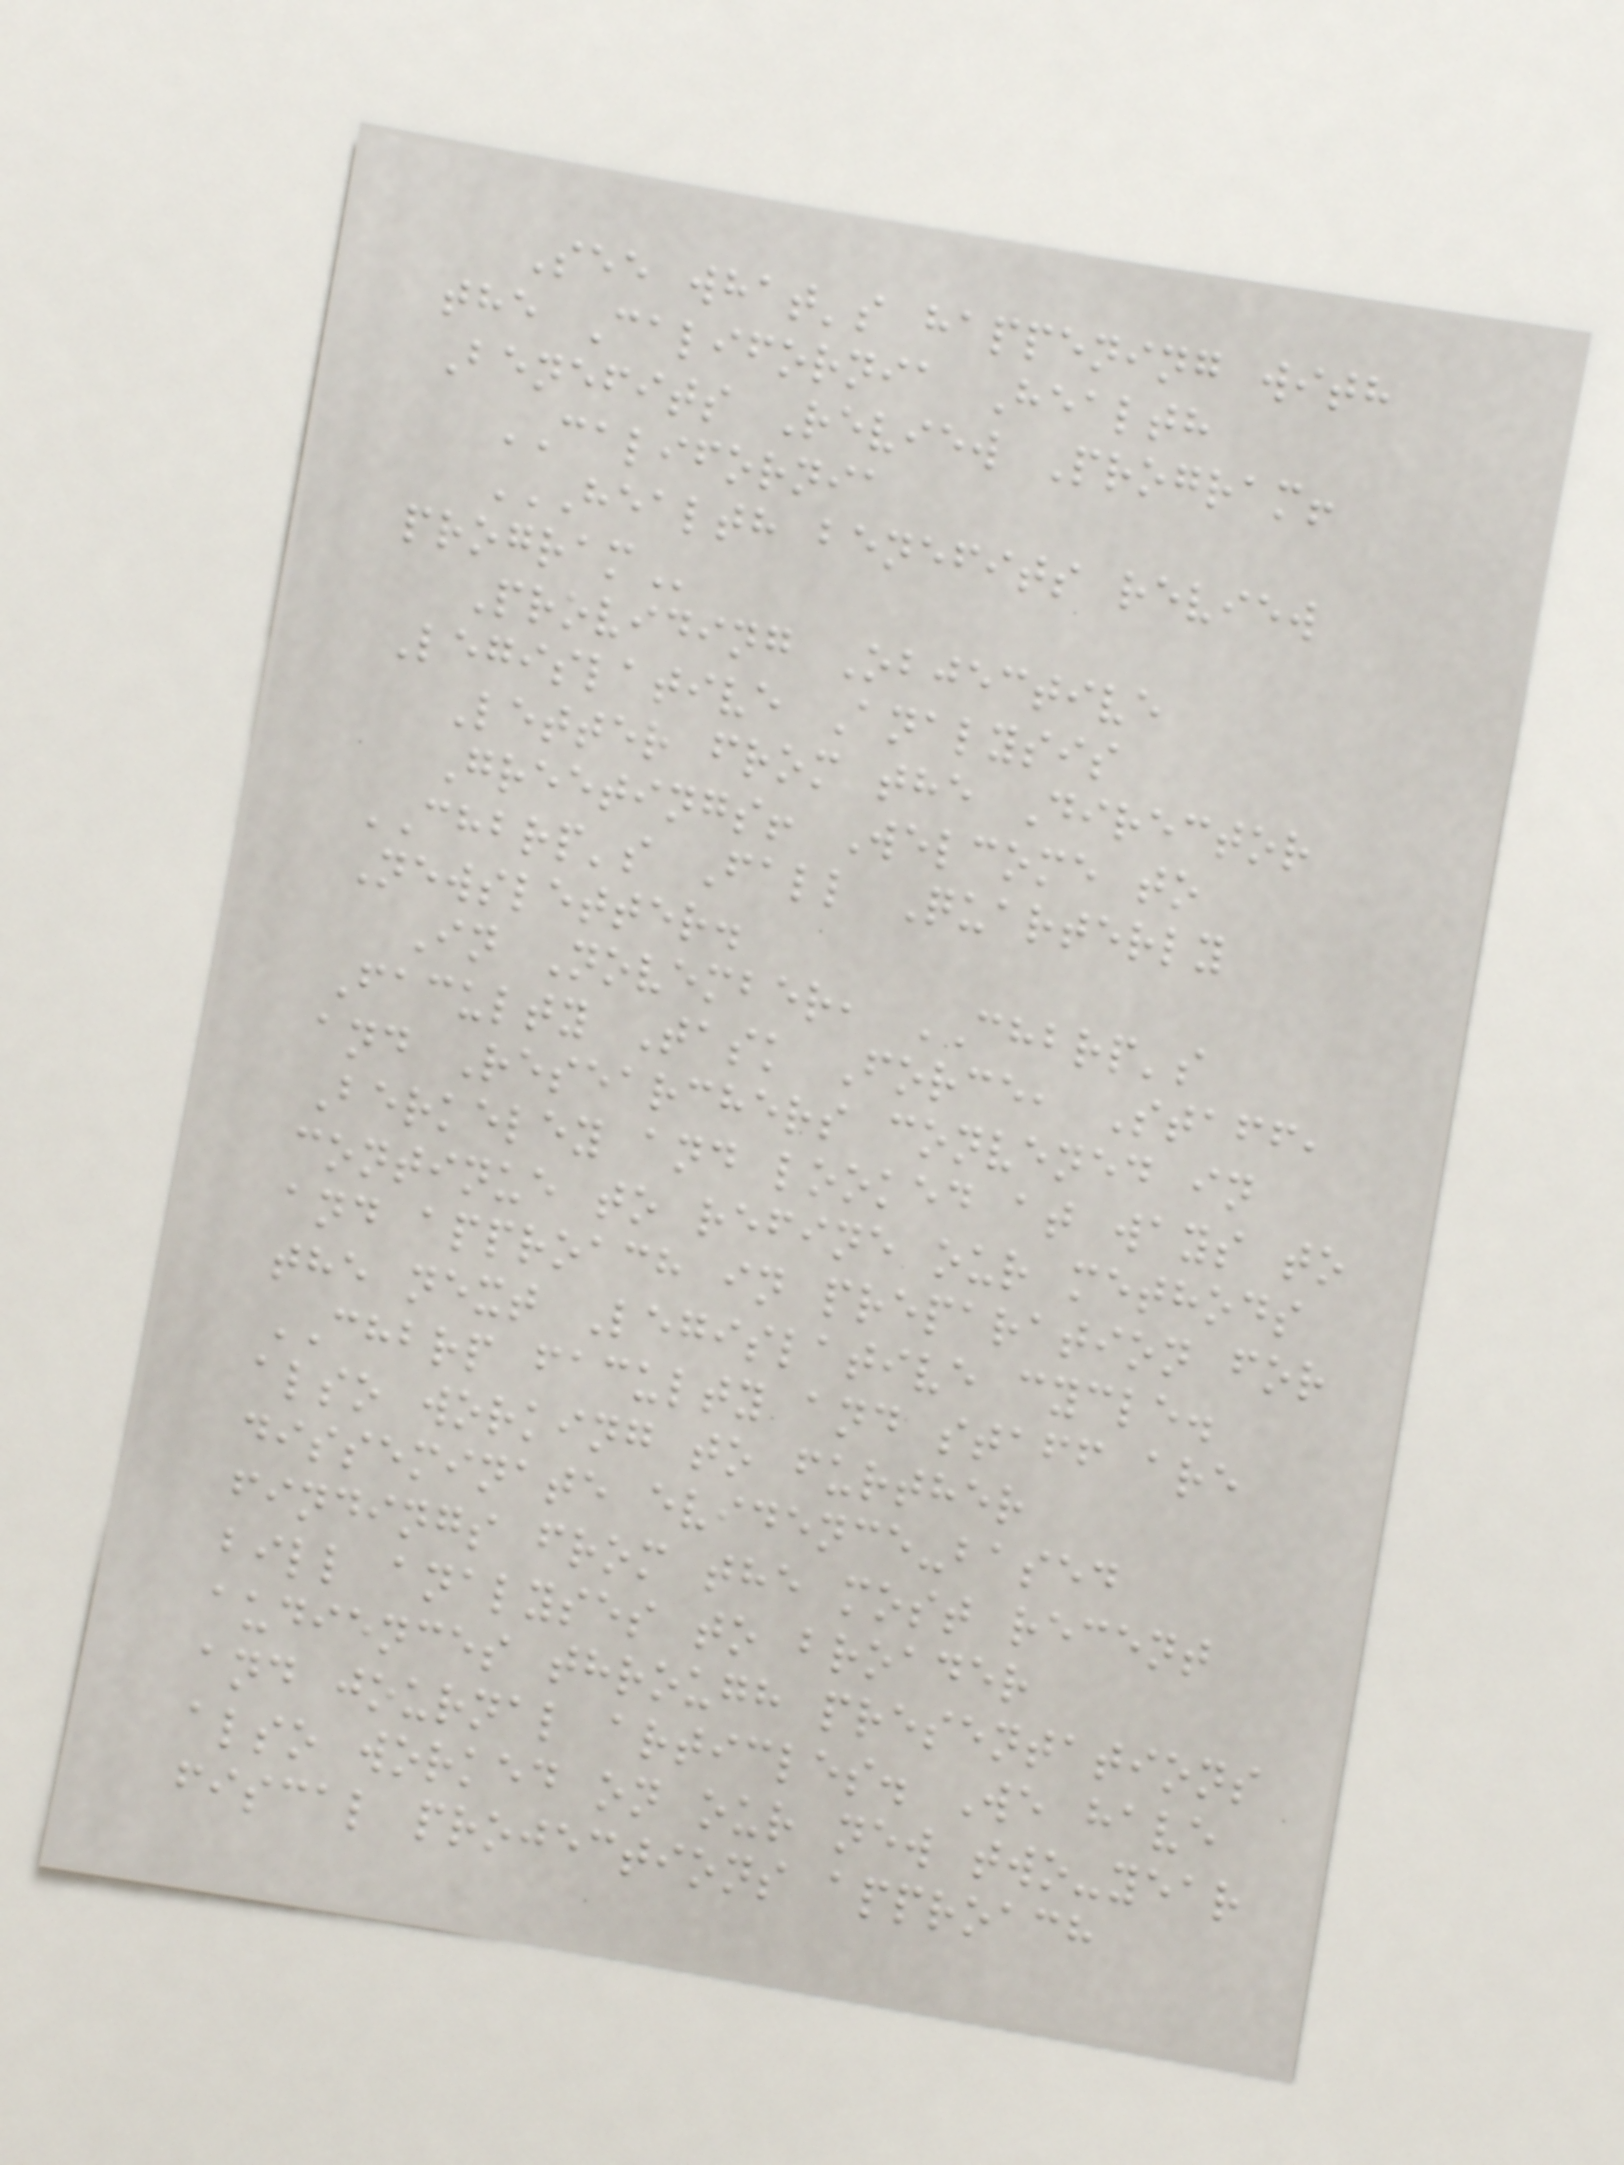See what's happening with
the California Health
Benefits Review Program!
CALIFORNIA
HEALTH BENEFITS REVIEW
PROGRAM
Providing Objective
Legislative Analysis
Letter from the Director
Greetings! Welcome to
CHBRP's Fall Quarterly
Newsletter.
In November, CHBRP's
Faculty Task Force, Staff,
and Researchers convened in
Berkeley and looked at ways to
continue to refine our methods
and approach in preparation for
the next Legislative cycle.
CHBRP faculty and staff are
also working to further
disseminate evidence-based
findings from the most recent
bill analyses to broader
audiences through presentations
and journal articles. We have
also worked on our new two-year
fiscal projections approach
